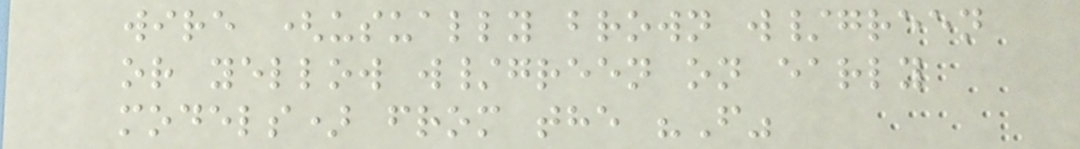wire (usually brown w/green
or yellow w/green on early
models) from the "F"
